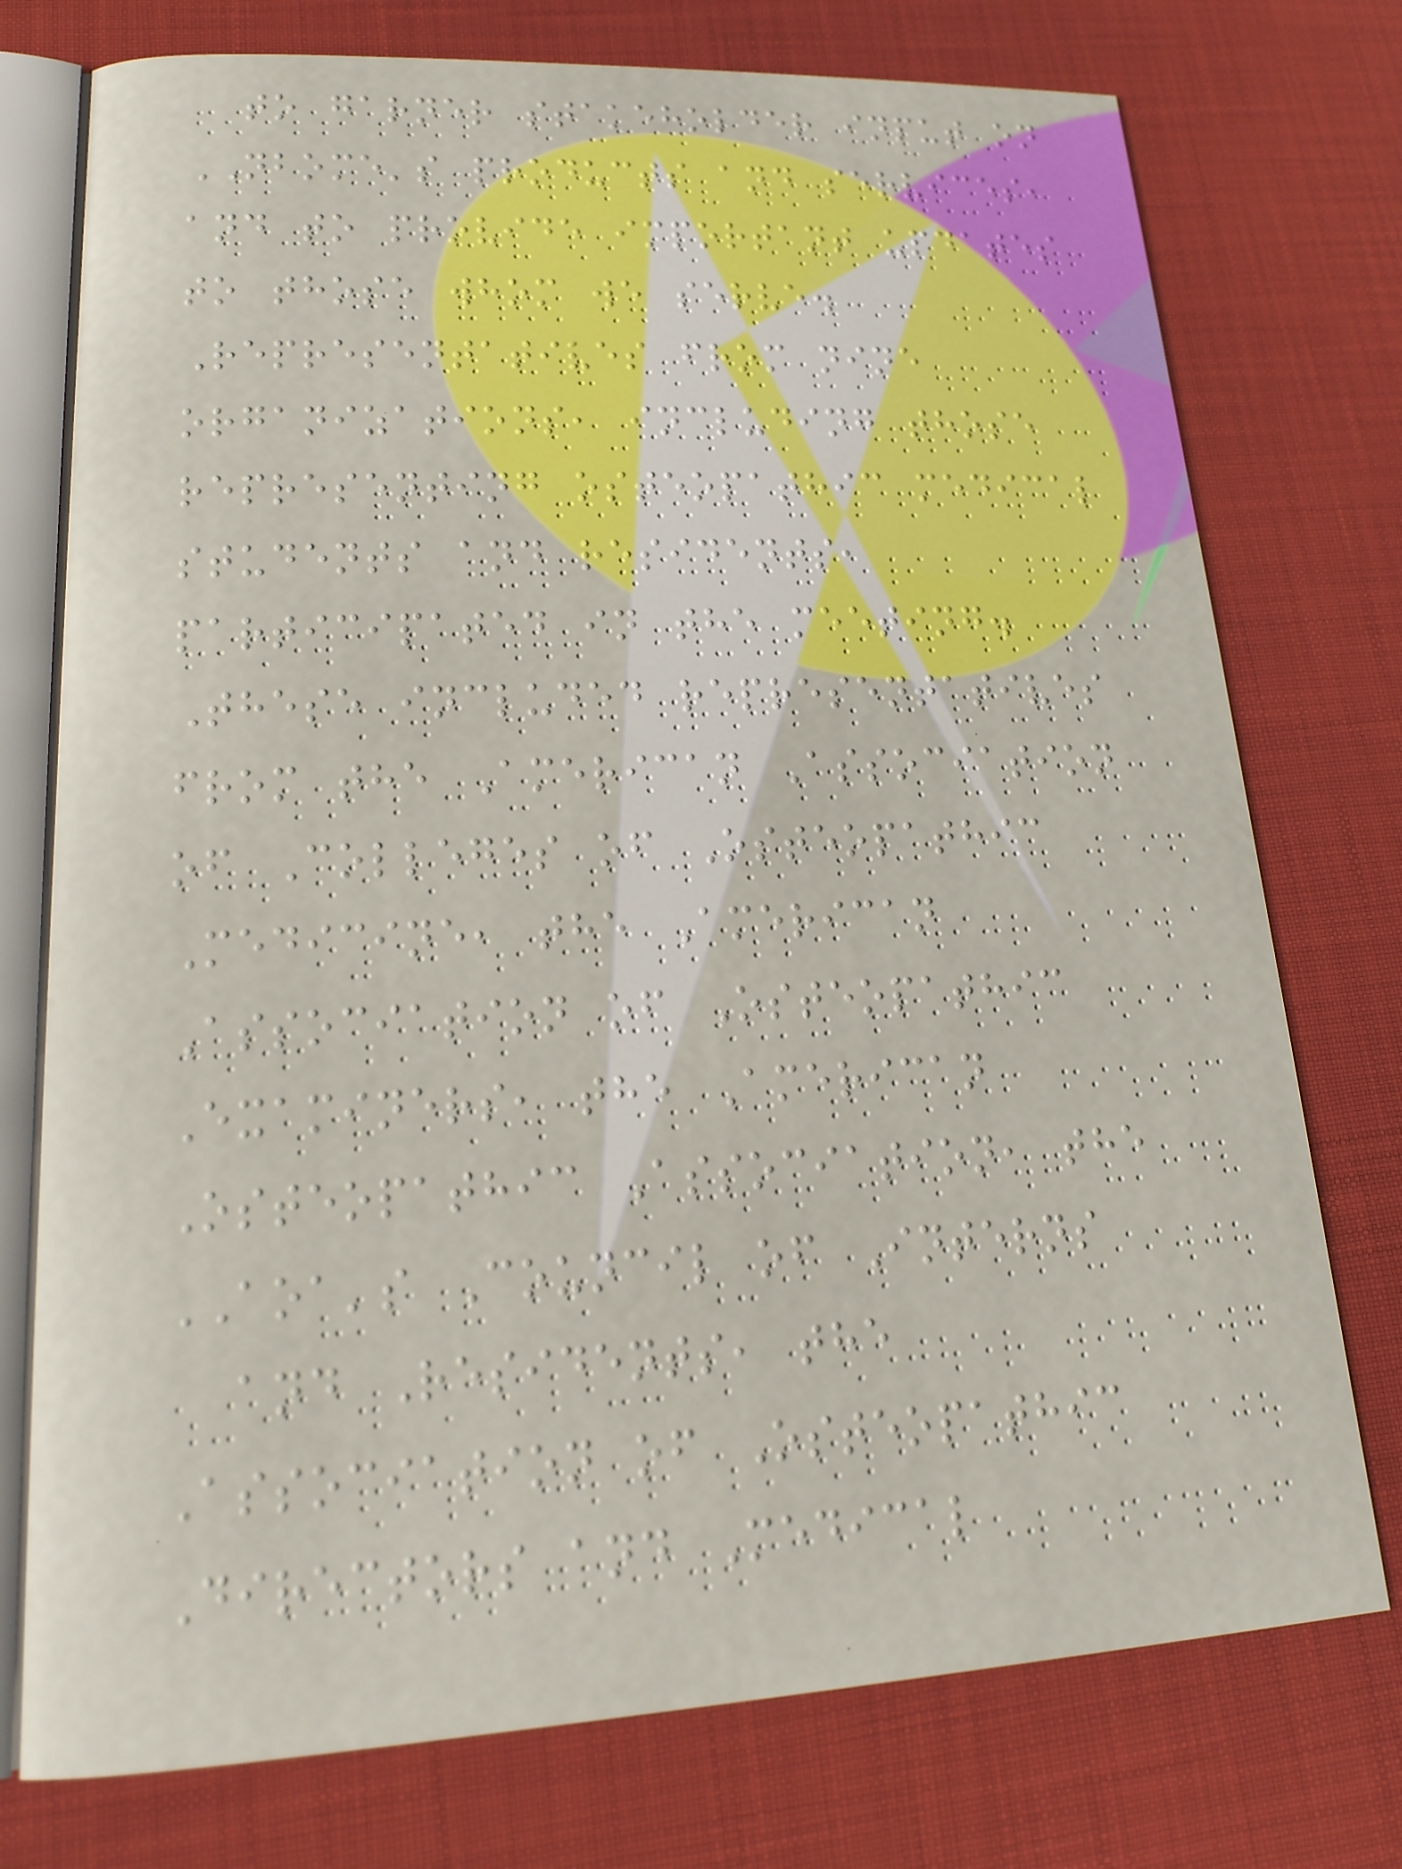to garner stakeholder input on
NBOME's products and services,
and to provide important updates
to those whom we serve.
Representatives from nine
organizations, including those
representing osteopathic medical
students and residents,
participated in the meeting.
These included representatives
from the American Association
of Colleges of Osteopathic
Medicine, the American
Association of Osteopathic
Examiners, the American
Osteopathic Association, the
AOA's Council of Interns
and Residents, the
Association of Osteopathic
Directors and Medical
